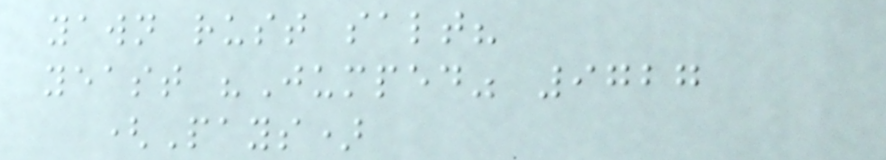yawn rust salt?
yeast "Jumped" 9727
(Pays)
